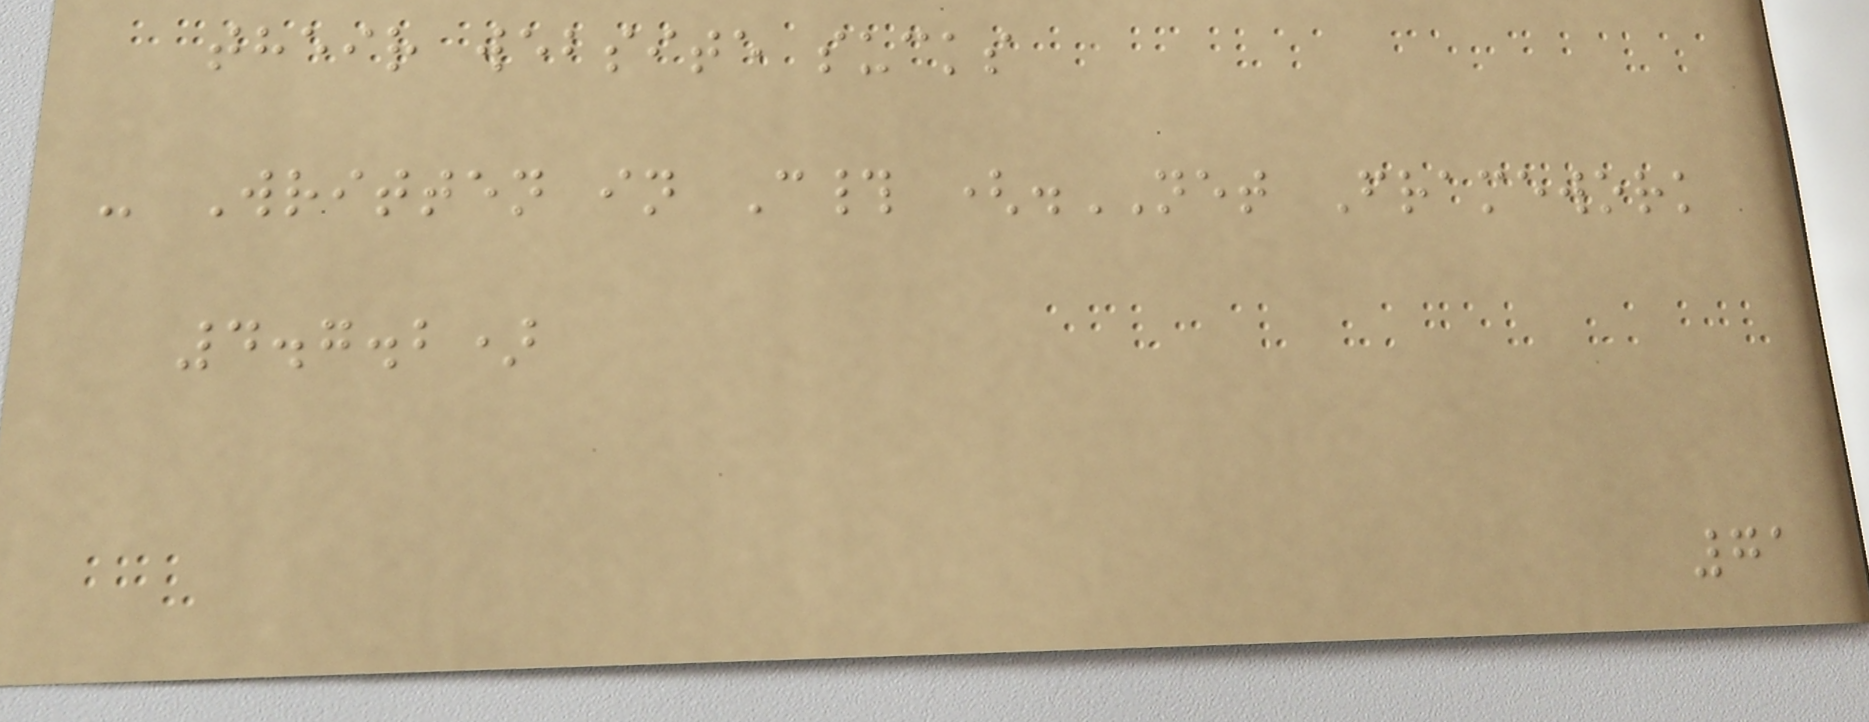their website sucks
- Written in C# (.NET Framework
4.7.2)
71
